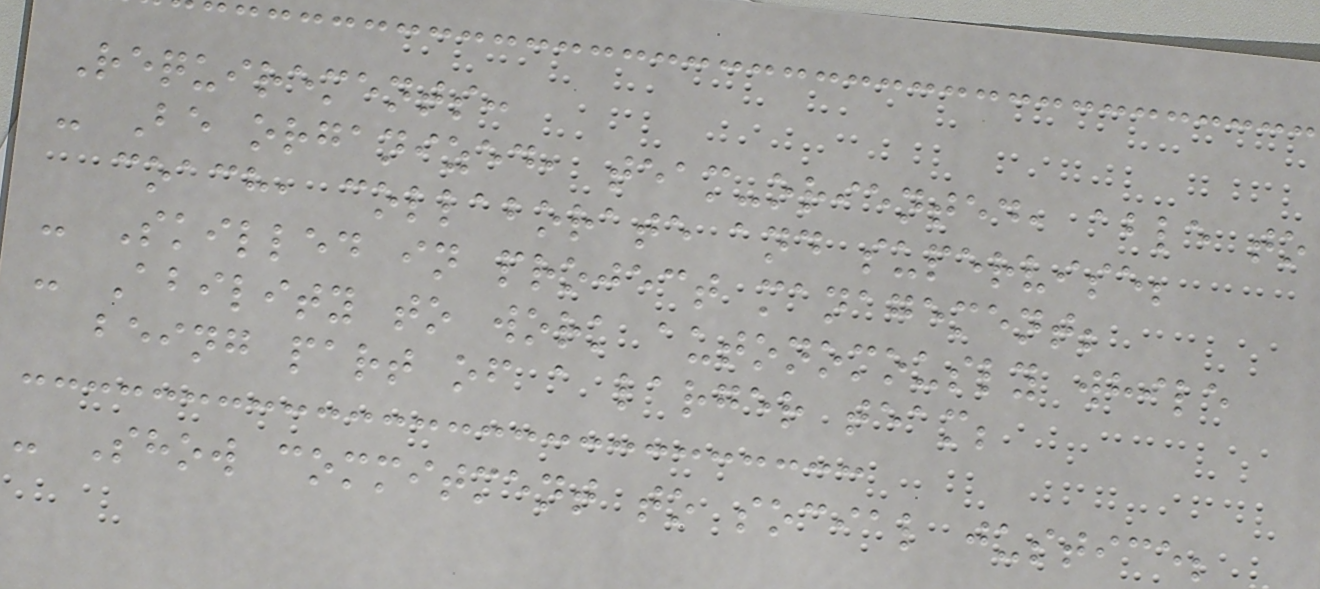Requirements:
- Be organized, team-oriented, able to
coach, collaborate and supervise;
- Skilled in project management;
- Ability to work autonomously while
being part of a larger team;
- Show commitment to social justice;
